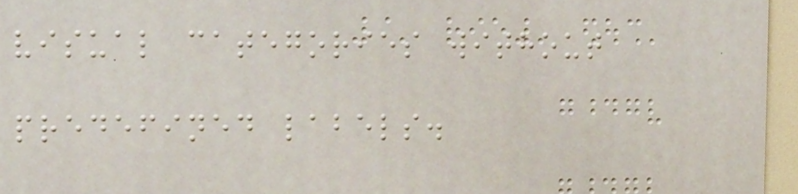visual categories without
predefined labels.
